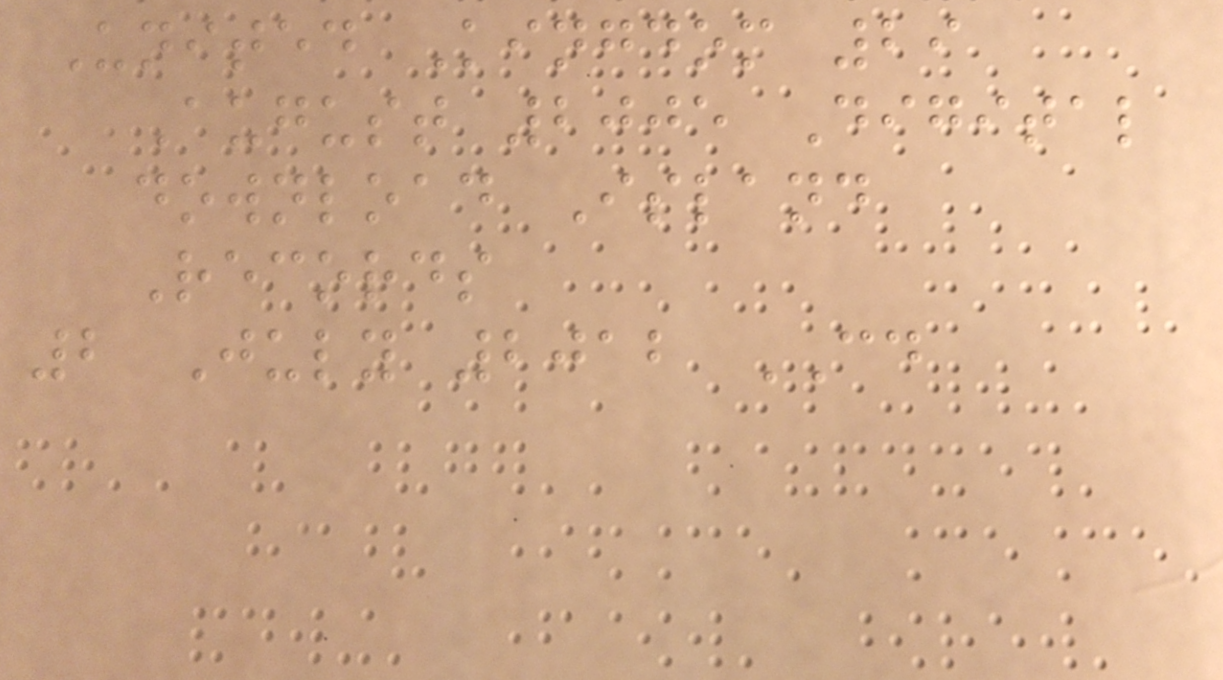United Kingdom 29
August 2005 Digital
download Island
Records
2 July 2012 CD
